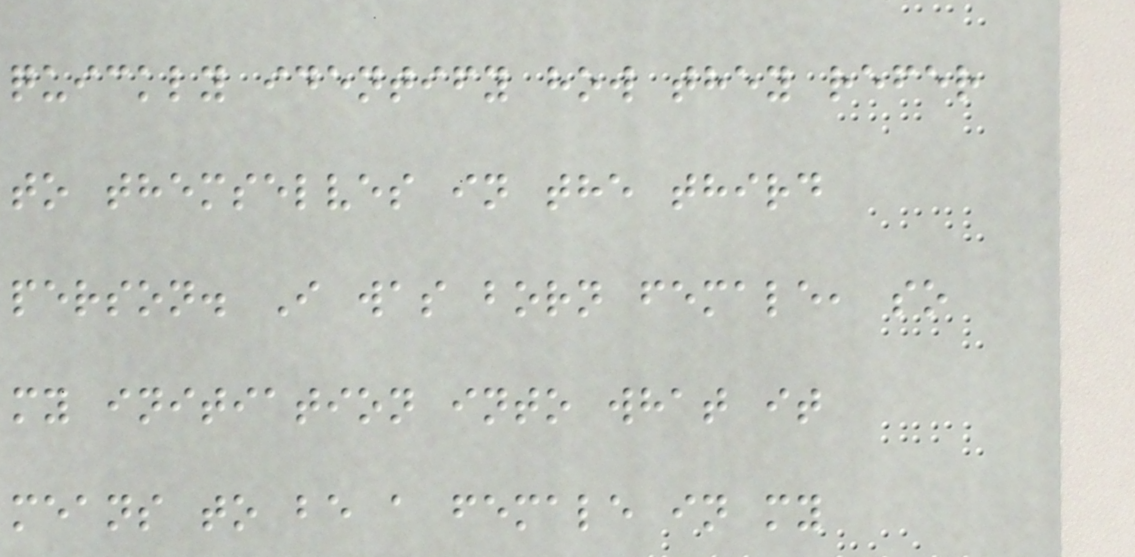quickly identify how they refer
to themselves in the third
person. I was born female, so
my initiation into what it
means to be a female in my
